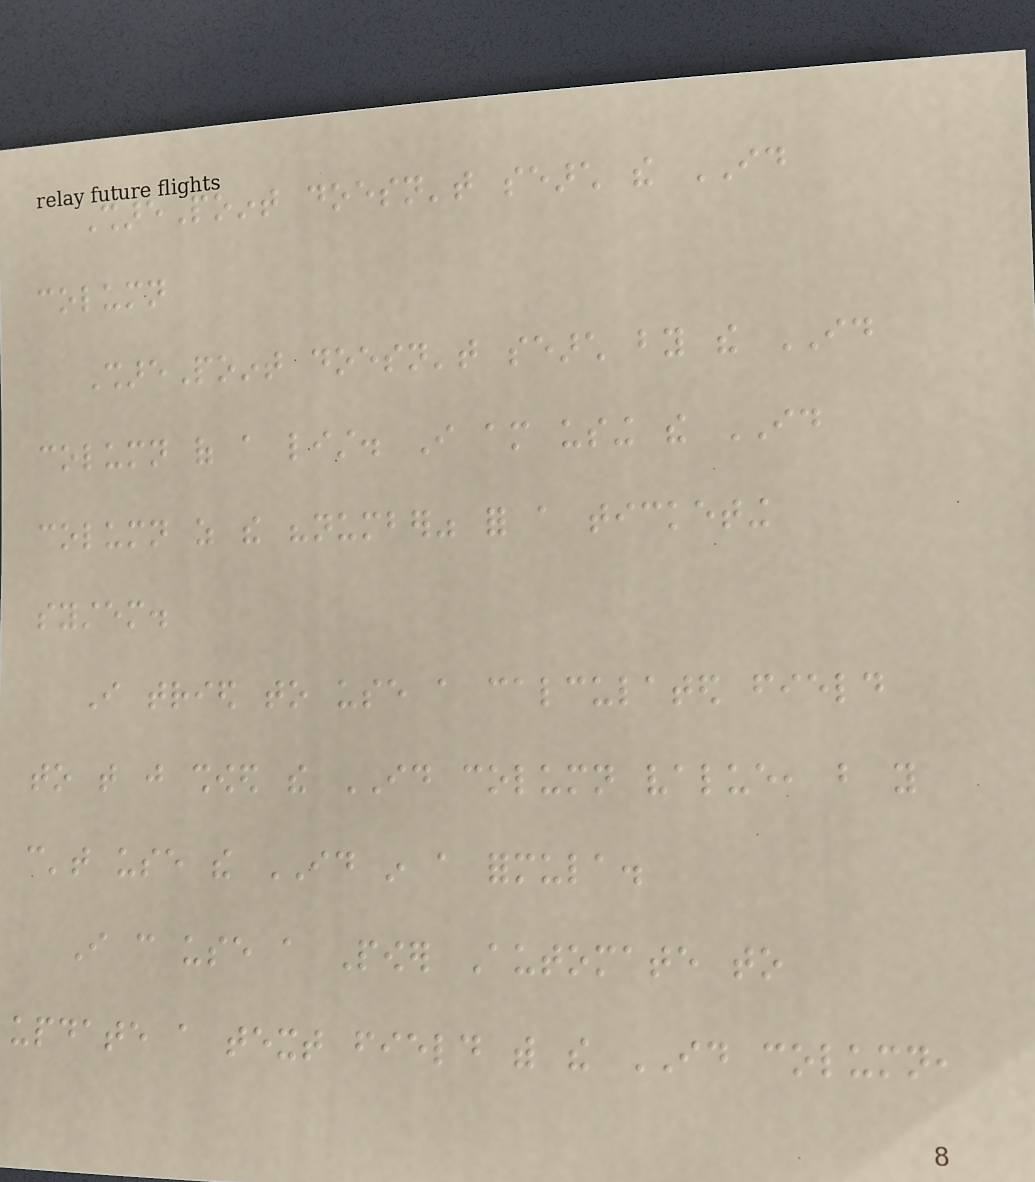SharePoint doesn't search the ID
column
SharePoint doesn't search by the ID
column of a list. I am using the ID
column as the "number" for a ticketing
system.
I tried to use a calculated field
to that just showed the ID column value, but you
can't use the ID in a formula.
I can use a Power Automate to
update a text field with the ID column,
